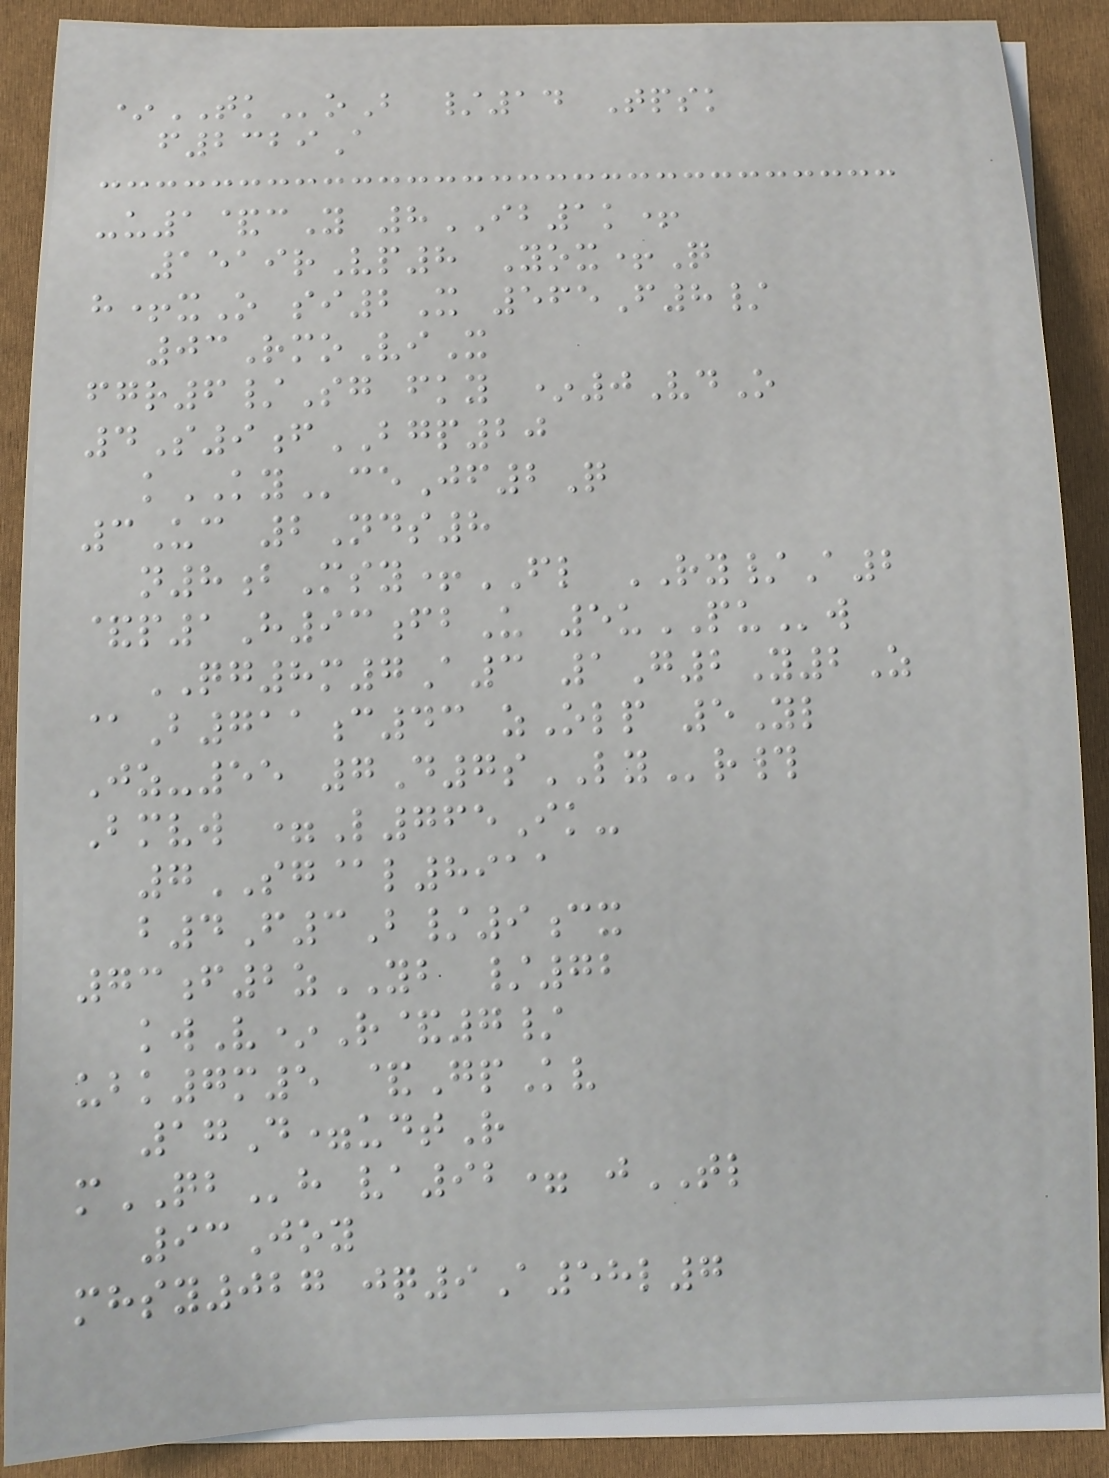*TKoB /14 Tpsk
f2329A
-u1&cY 8IB1k+
1519rVp8 Yox+Q
h+xO si2X 565F8/
03RmoViX
fgr6/Sg fky *0VdO
4S9fBGP20
kKYceJf2Q
3Uc 2Nds8
n8bMsy+FL RY/A2
&p1H93fbU 5uPUw
QG8m7A3 1G2Y2Z
@B711c43 zOlp 5Yl
Jz-55 7D7sLYr#
Bmvw =L765Ik-
7SG@l8911
b4F3B/9cx
73f2zYB /72
kwV*R&7/
ubk7m5 &GpKv
17D=udtR
mQBh va92= jTL
93Joy
mhsy027 jq9A58l7
